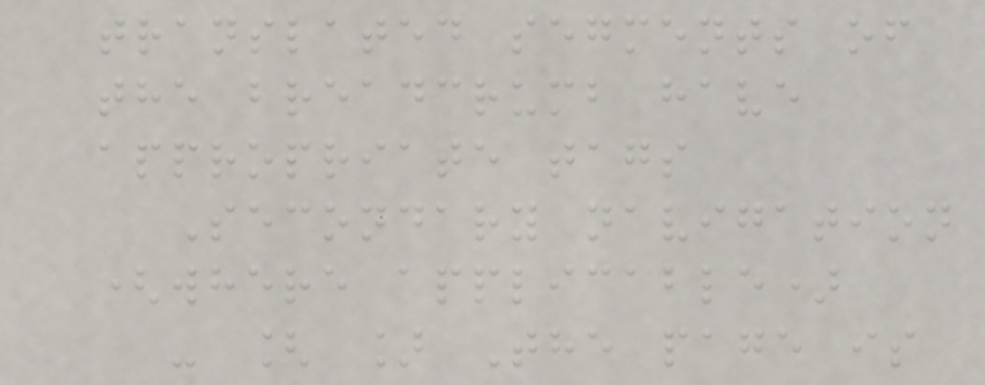translated segments of
the breadcrumb have
appropriate tags
Secondary navigation
(where applicable)
- [ ] The page is
